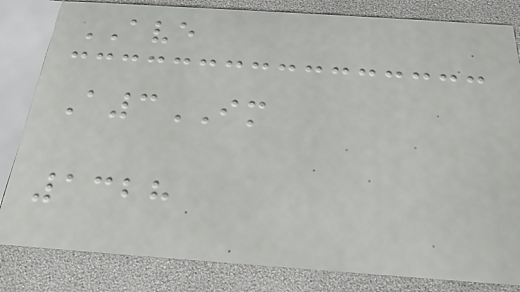AVE
A3IM
1328
